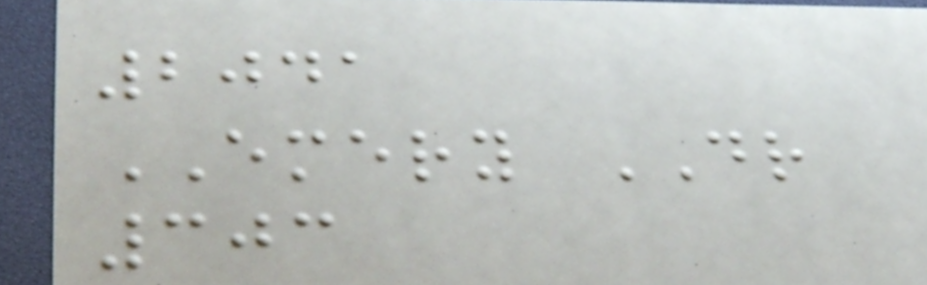2041
EMERY DR
303
